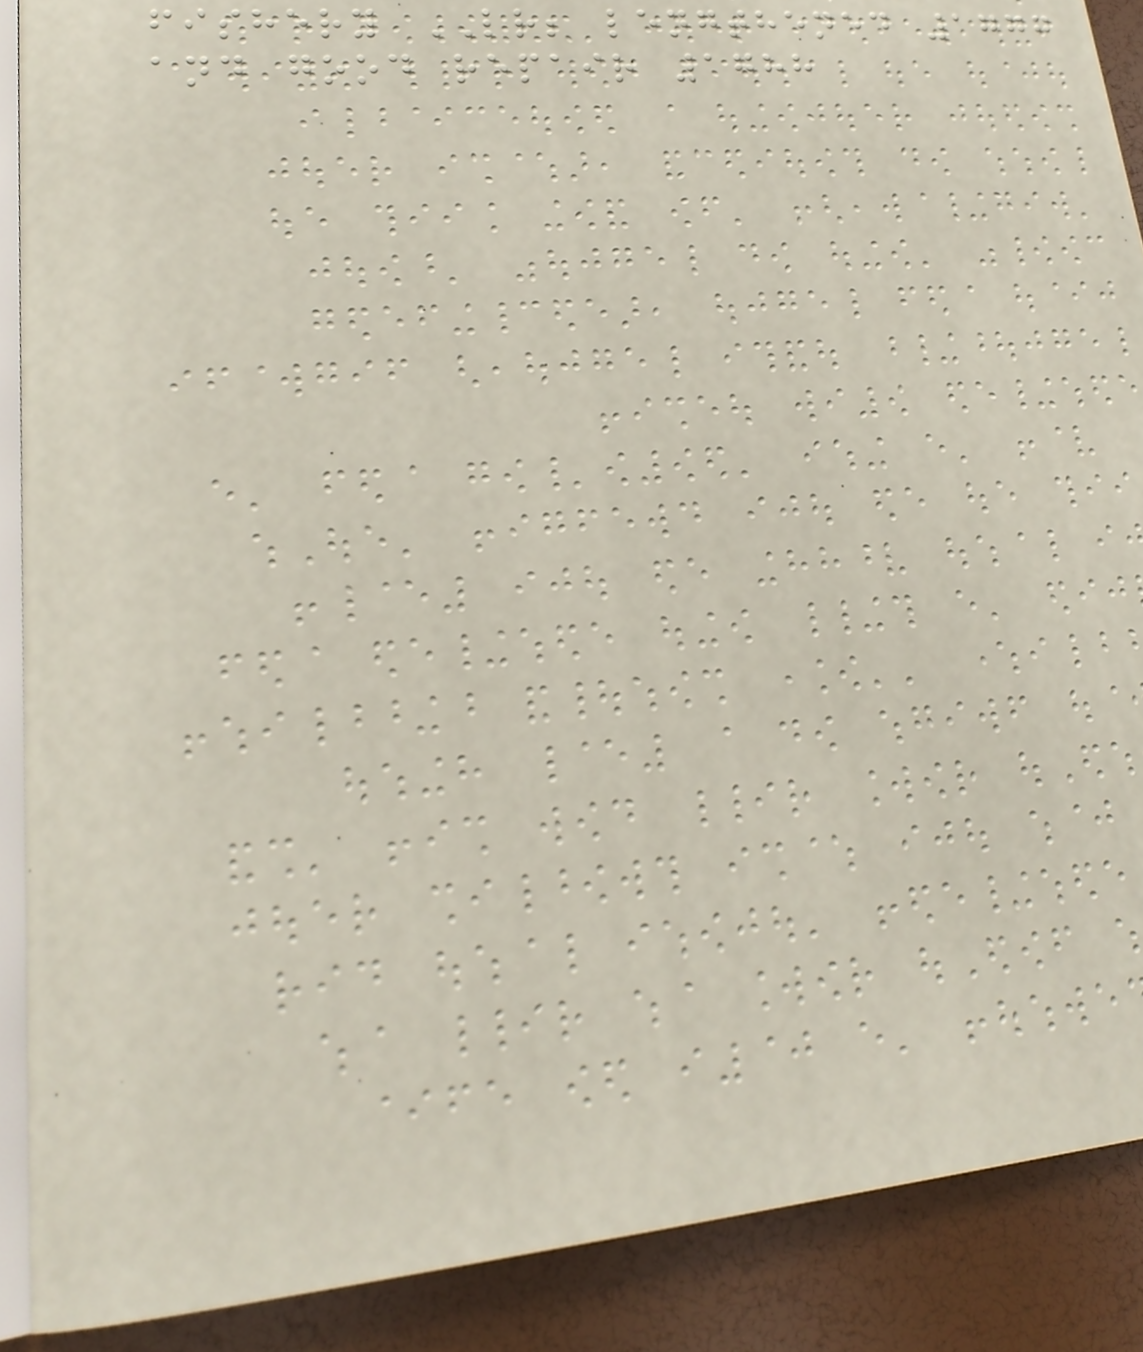fishery LR; lengthened 1777
and good repair 1788
